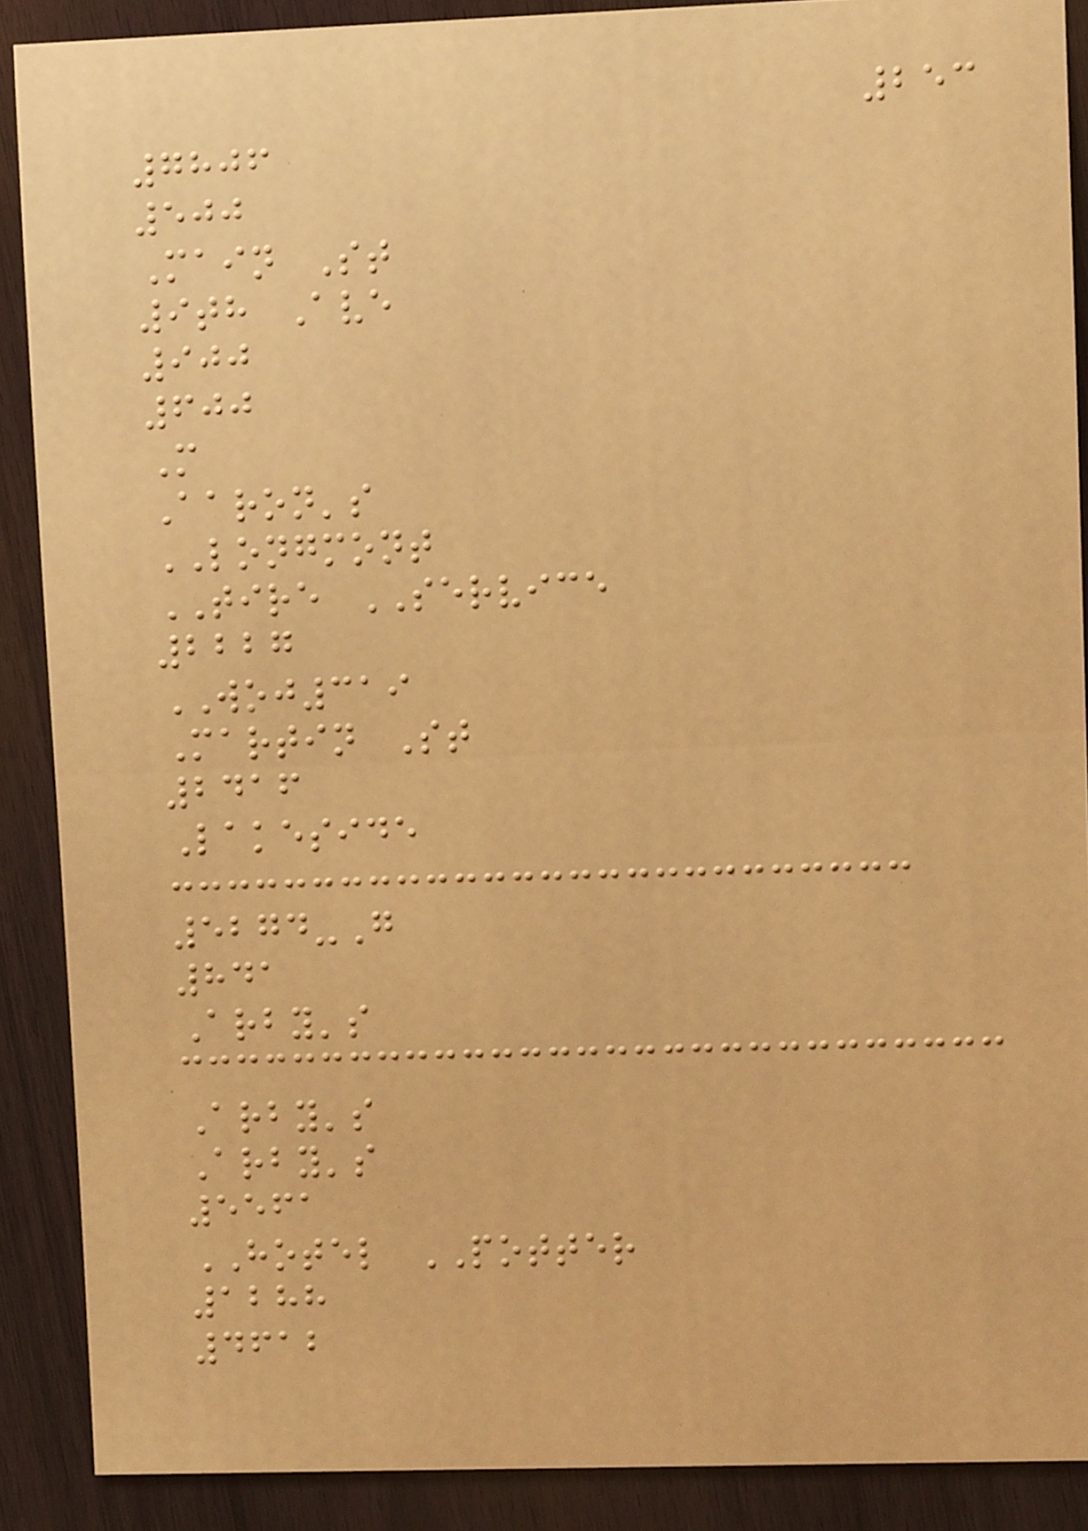253
7806
500
Main St
9th Ave
900
600
M
Aaron's
LONGMONT
TIRE SERVICE
2227
WOJ319
Martin St
2416
Lakeside
5274-G
841
Arby's
Arby's
Arby's
5561
HOTEL POTTER
1288
4612
